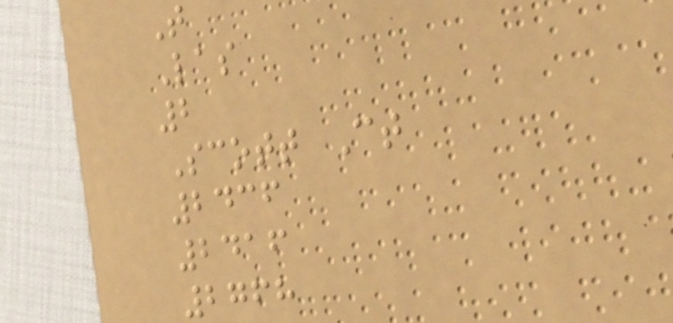T
Las
2
Scott Ct
2436
2416
2768
